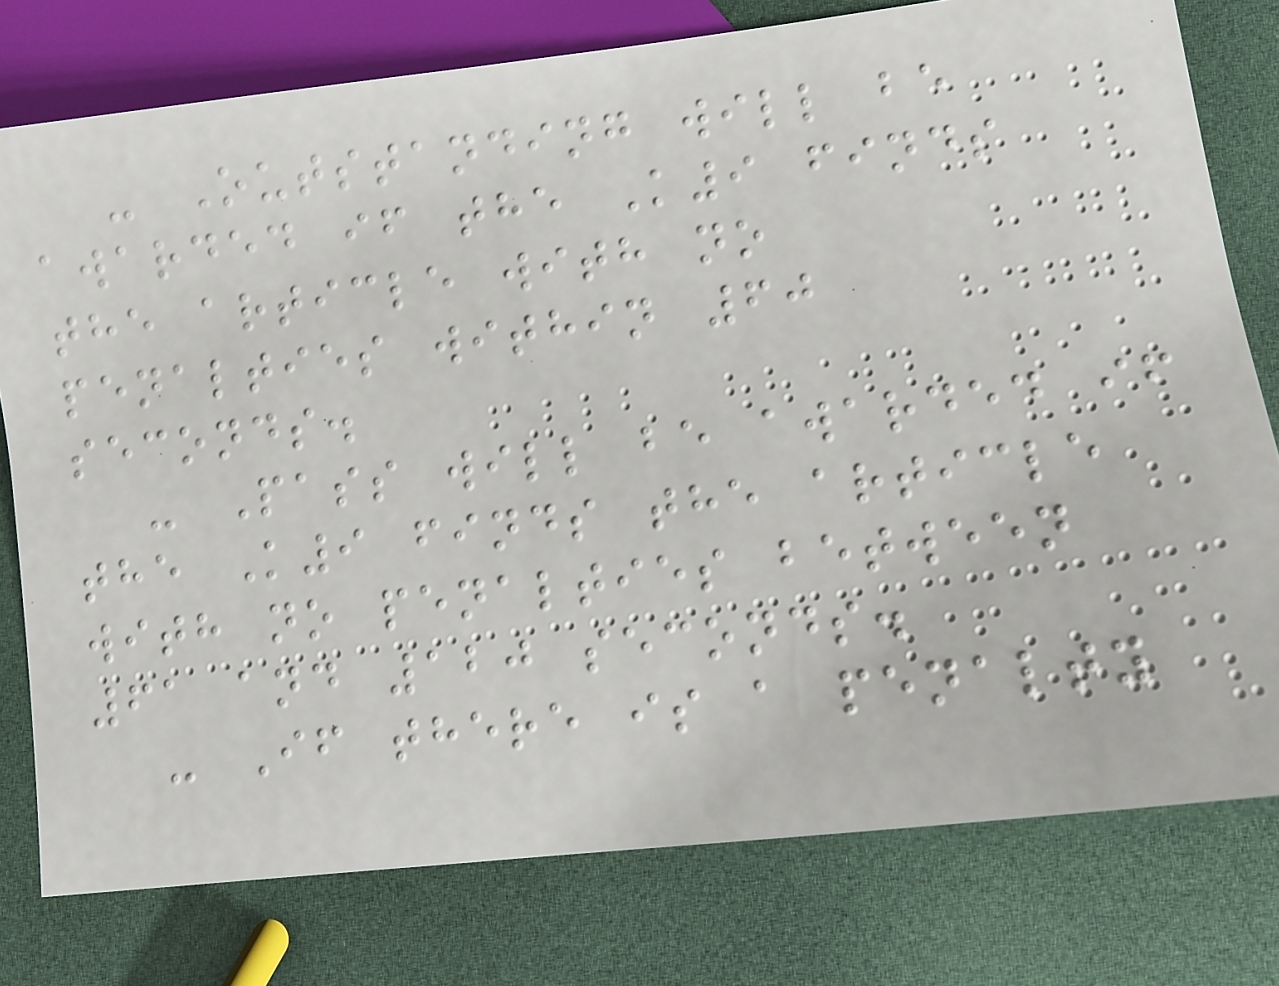- Outstanding will be
awarded if the K9 finds
the article with no
penalties within 60
seconds.
- Pass will be awarded if
the K9 finds the article
with no penalties between
61 and 120 seconds.
- If there is a penalty
